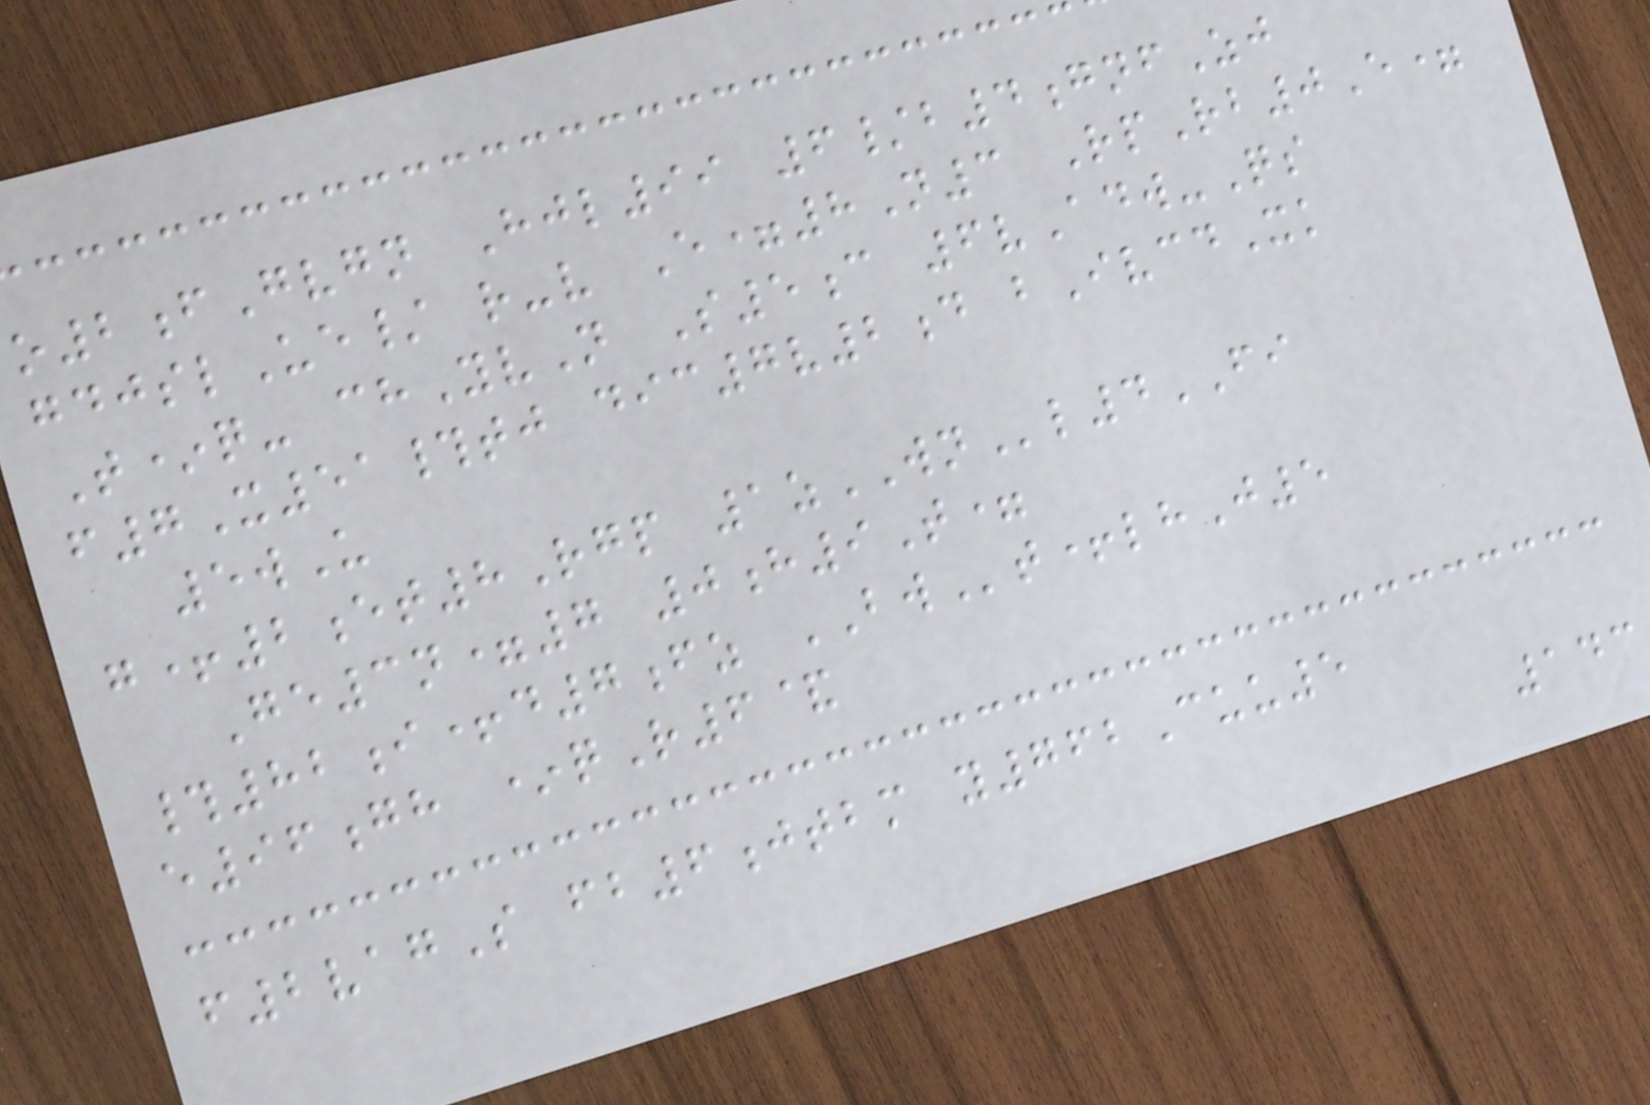o2fGvgn Hjl99 6/b4gnfZj
gdjslUe/ r-v E=8N3 RpRb0E=
T*q- chYvN S5c 6vAdw-Qs
f7X51#tj dic7v2d bIvcdXk
5wU
g+2et8Rgp 1zWNl4FI
Ge3n=7 0h9T=
#82i+d7fz BWt+lhJ5
e96gh *qR6&
f2vagS fb6jtbm y762Cuu5
143
